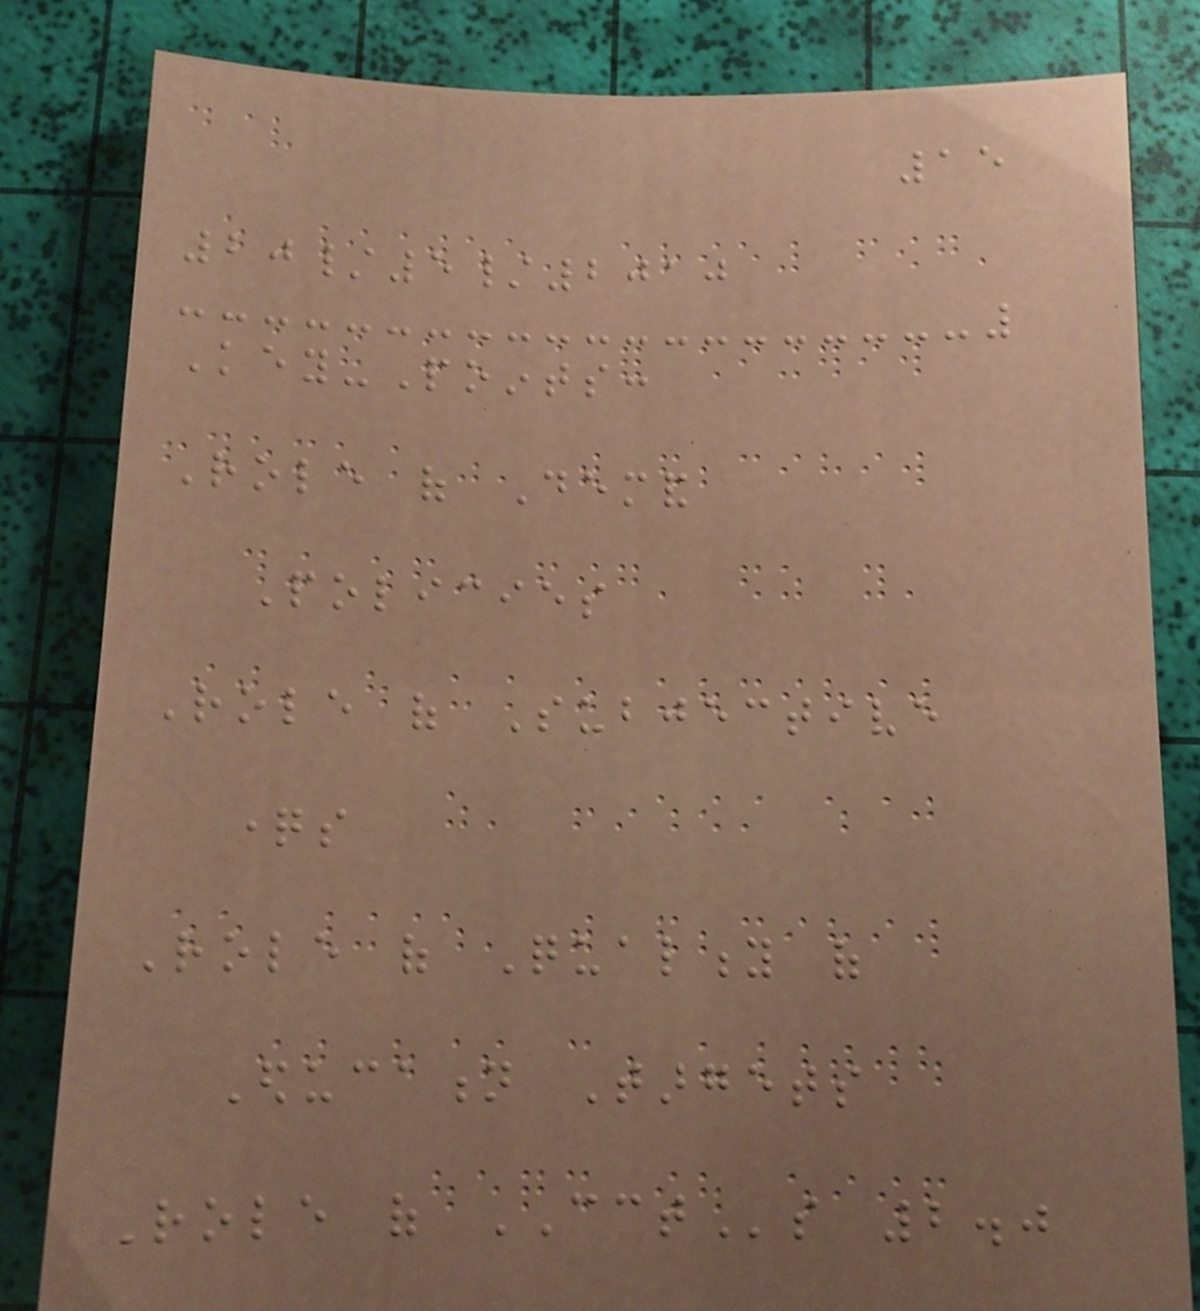15
20/5/2010
Key-Points:
Role of Demand
Policies
Role of Subjective
questions
Role of Quality of
Education Targets
Role of CCTs 2.0
